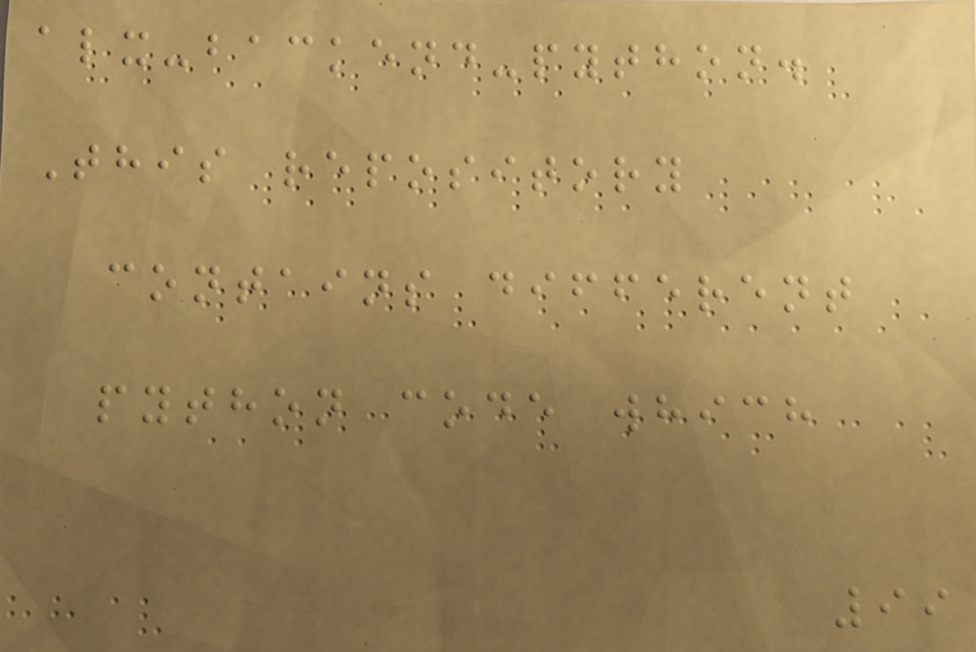alx-backend-python.
This repository
contains different
python code which
99
